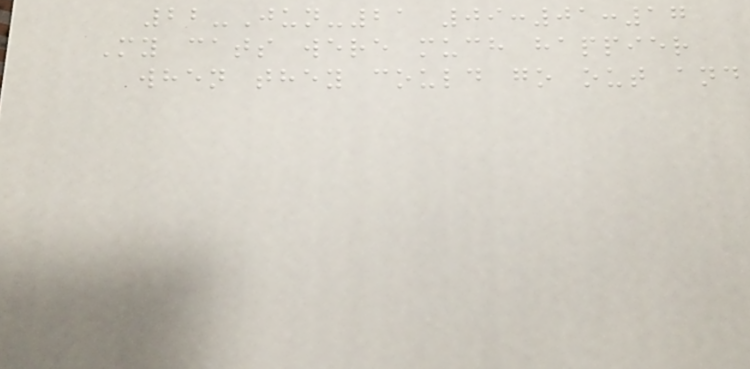22-Jun-21 09:01:17
My cats were much happier
when they could go out and
